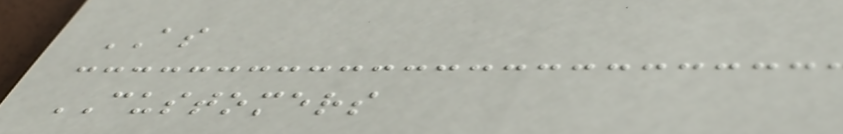AS
CUSTOMERS
